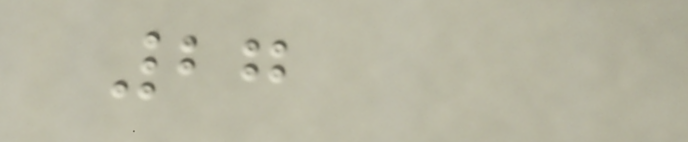27
